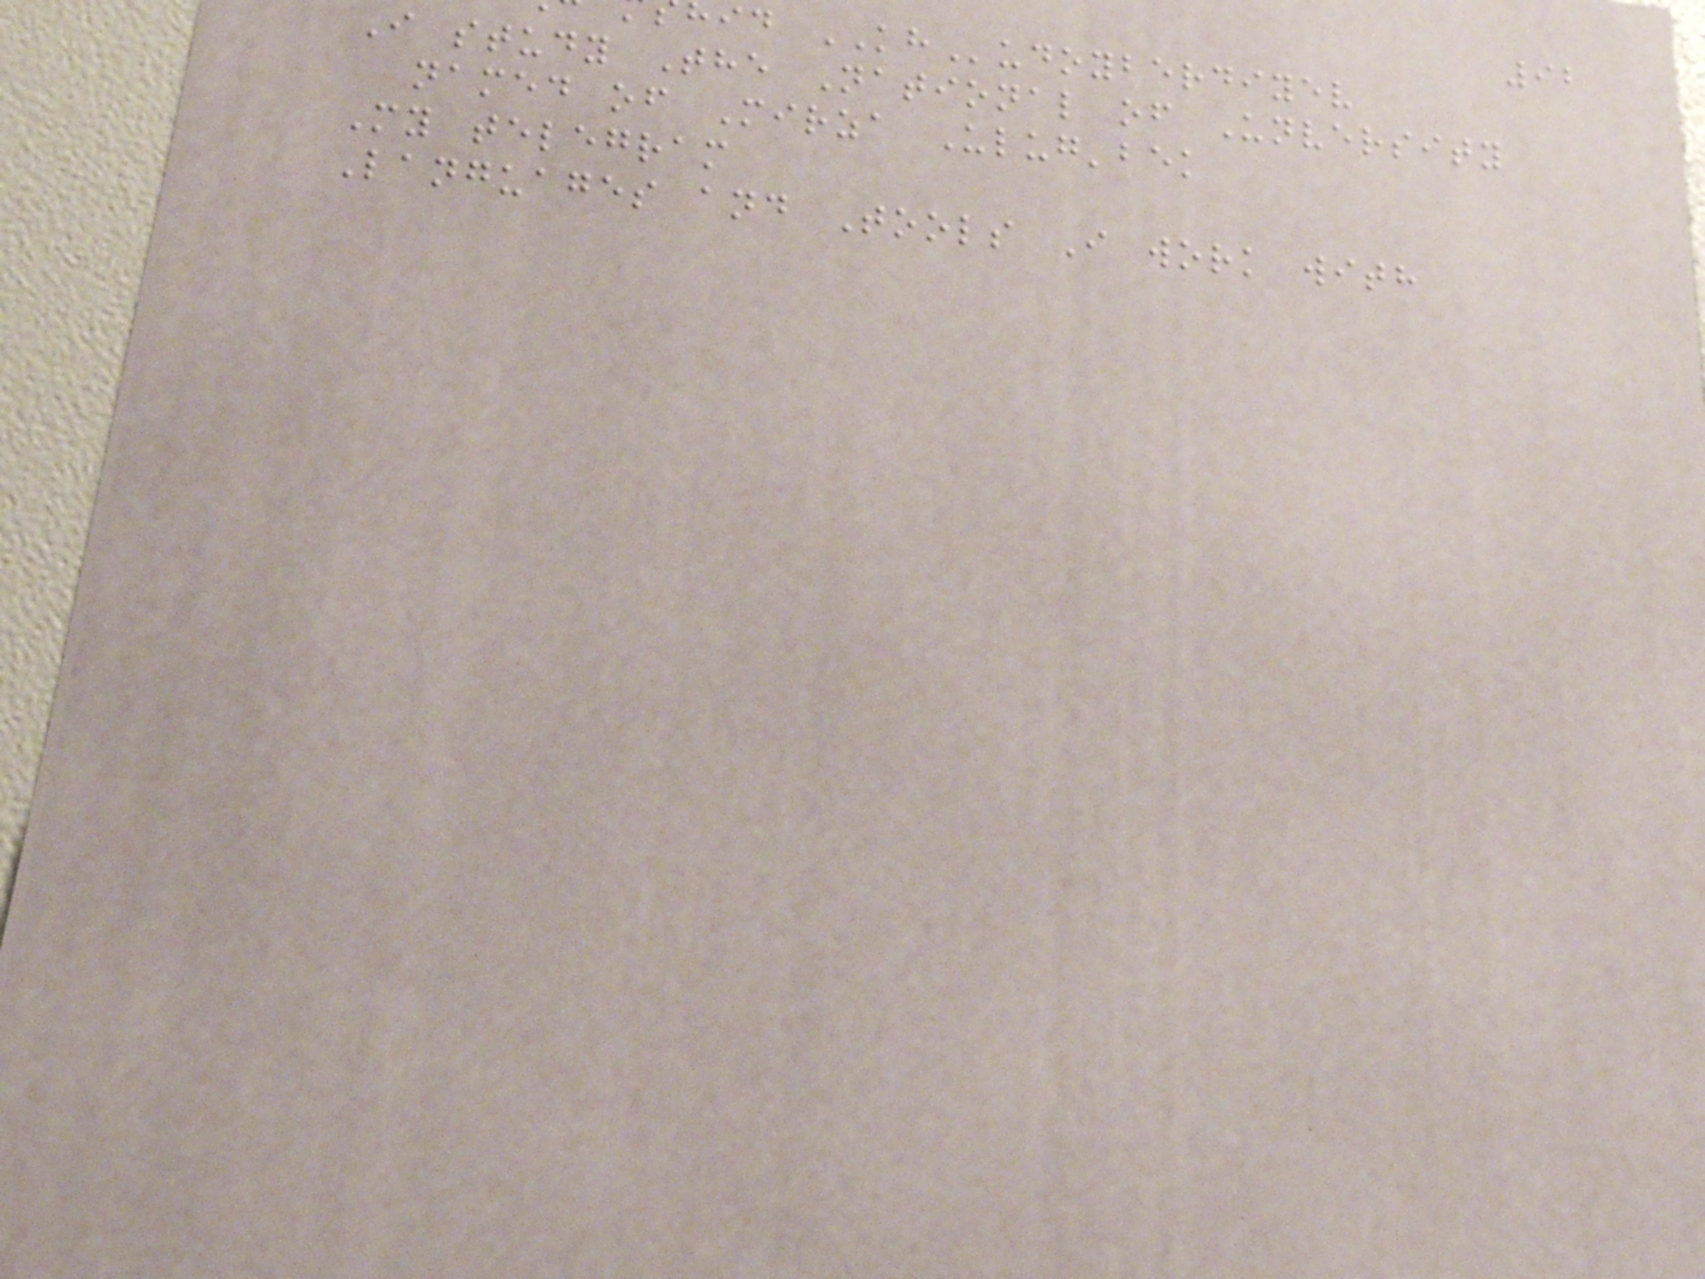92
id KHudoyberdiyev
I study The National of Unversity
named of Mirza Ulug'bek
My telegram
Languages and Tools I work with
